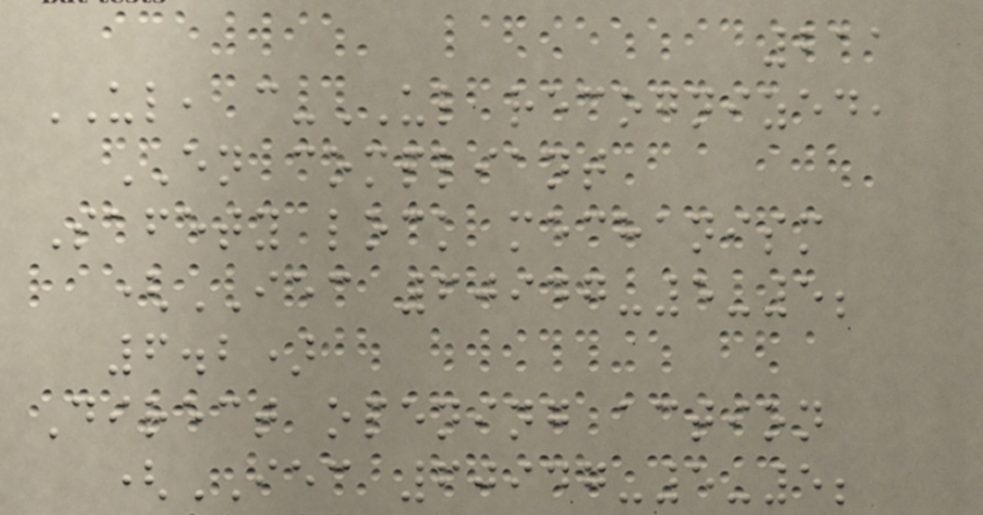211
UL, c-UL recognized,
EN compliant
Safety lock mechanism
(IEC 60947-5-5;
6.2)
Direct opening action
(IEC 60947-5-5;
